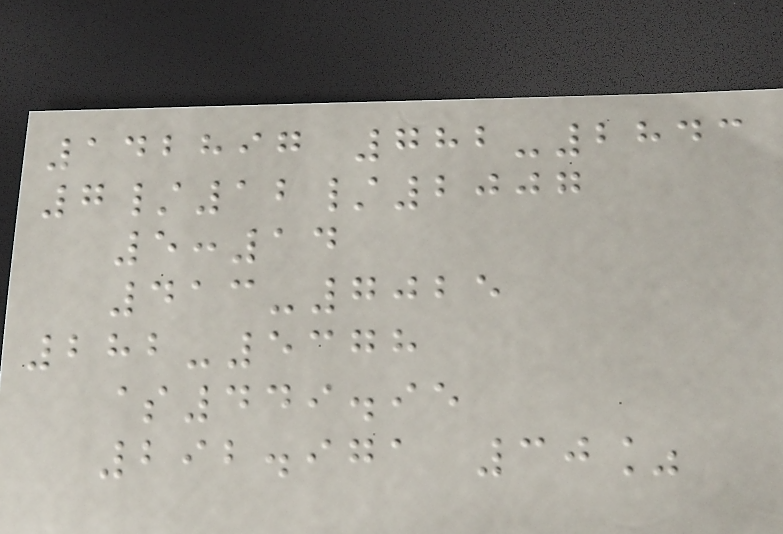142897 782-2843
7/12/2007
5:14
413-7025
282-5378
$449.95
292.971 30%
